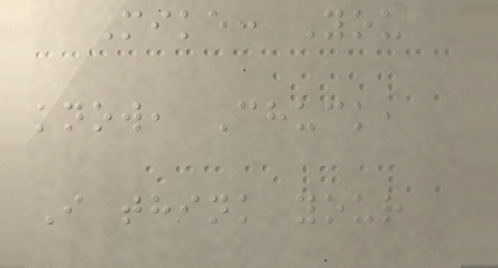Mike: You
know, Chuck,
I think your
